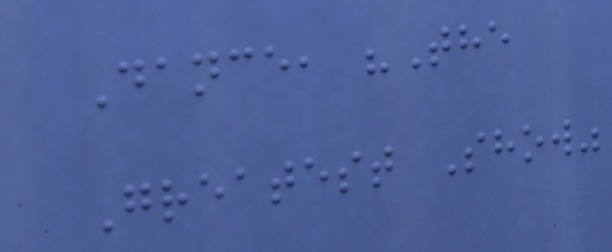Dance, "The
Greatest Show"
